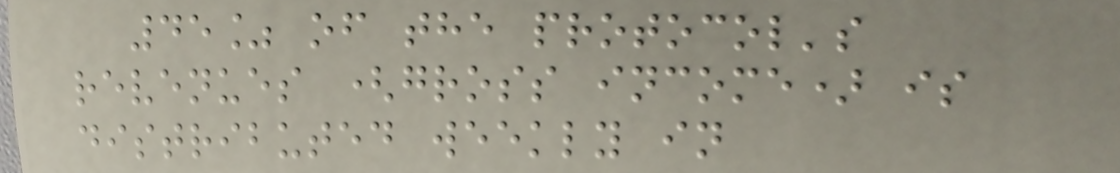45% of the protocol's
revenues (gross income) is
distributed weekly in
